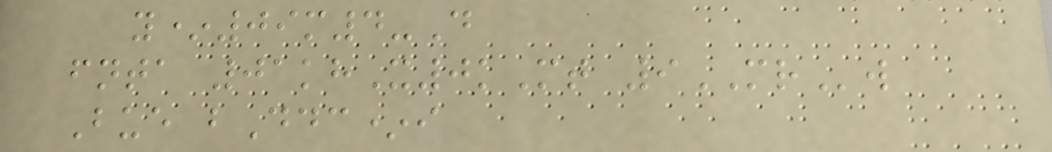y*09m4-D
fnta 01khX0kMt 9MRw
Bue bDdc*i
